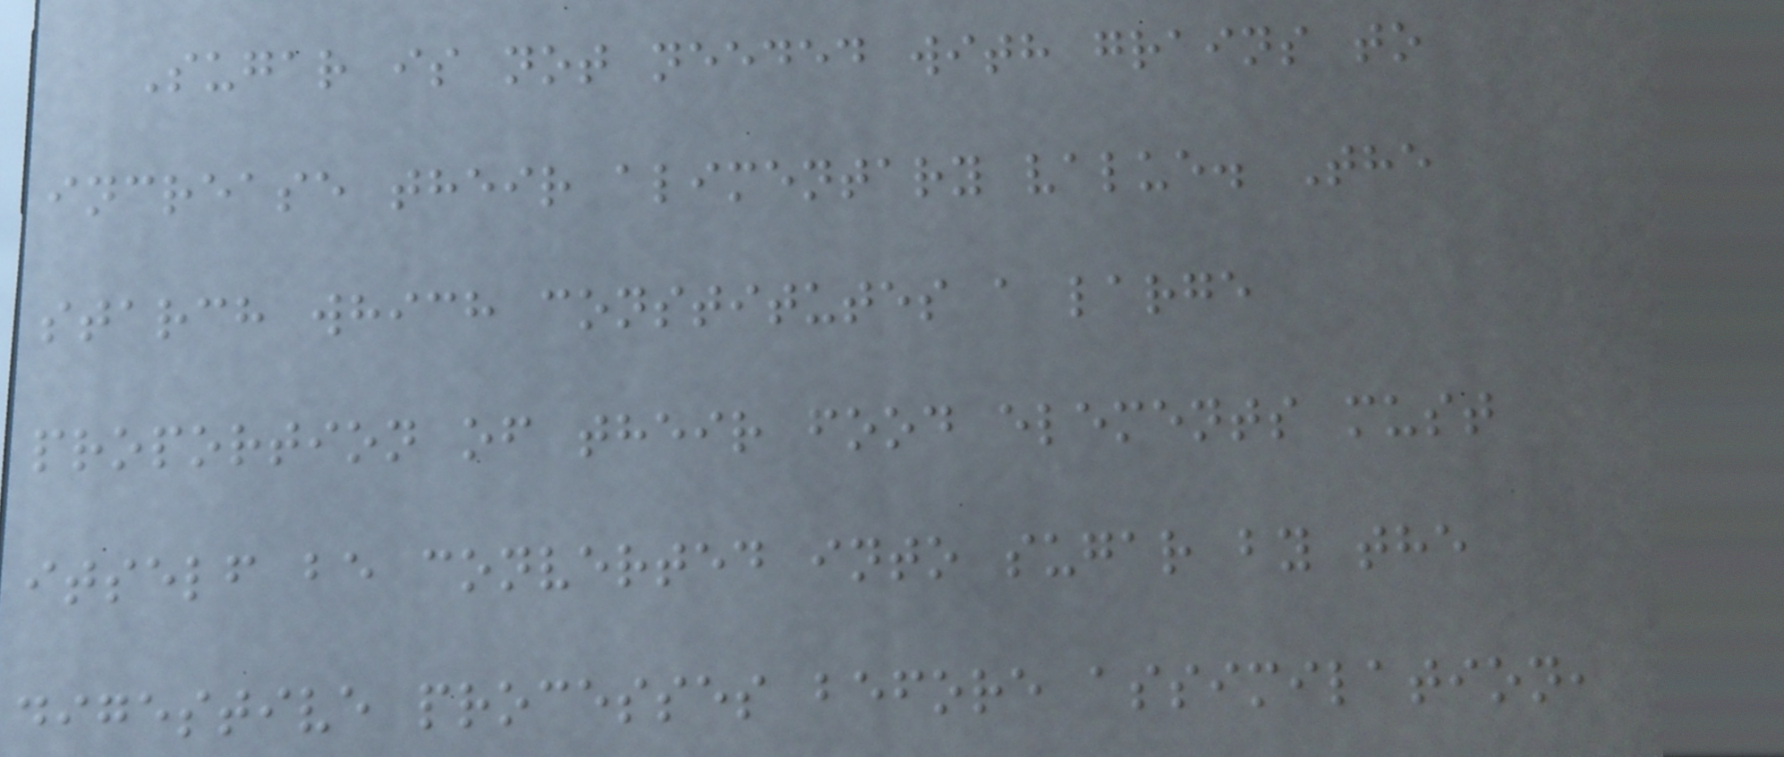Sugar is not needed with grains to
increase their alimentary value. The
starch which constitutes a large
proportion of their food elements must
itself be converted into sugar by the
digestive processes before assimilation,
